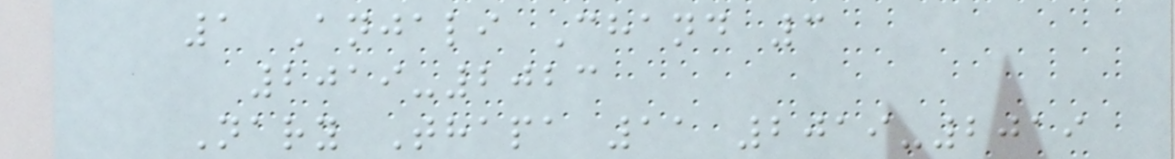1 Anjali Chand 3
2019-2023
Nary Thapa 11 2019-2019
